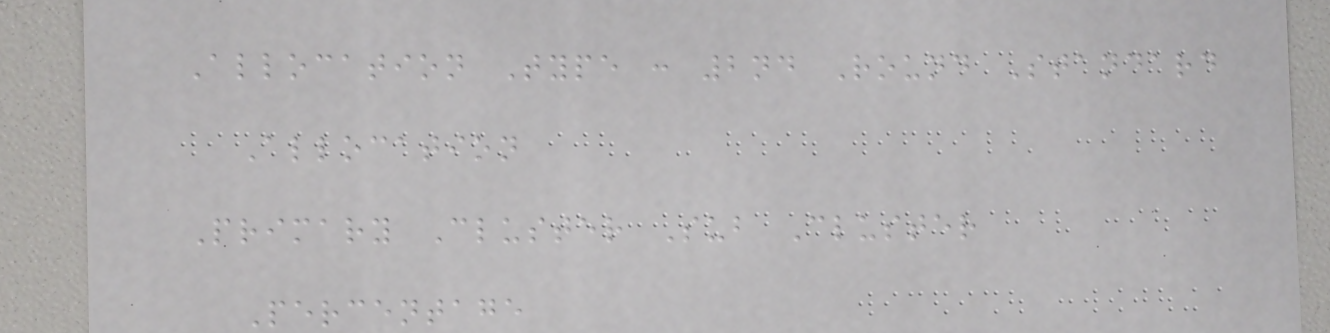Allocation Type : 2nd Round Standard
Allocation
Primary Cluster Sub Cluster
Percentage
